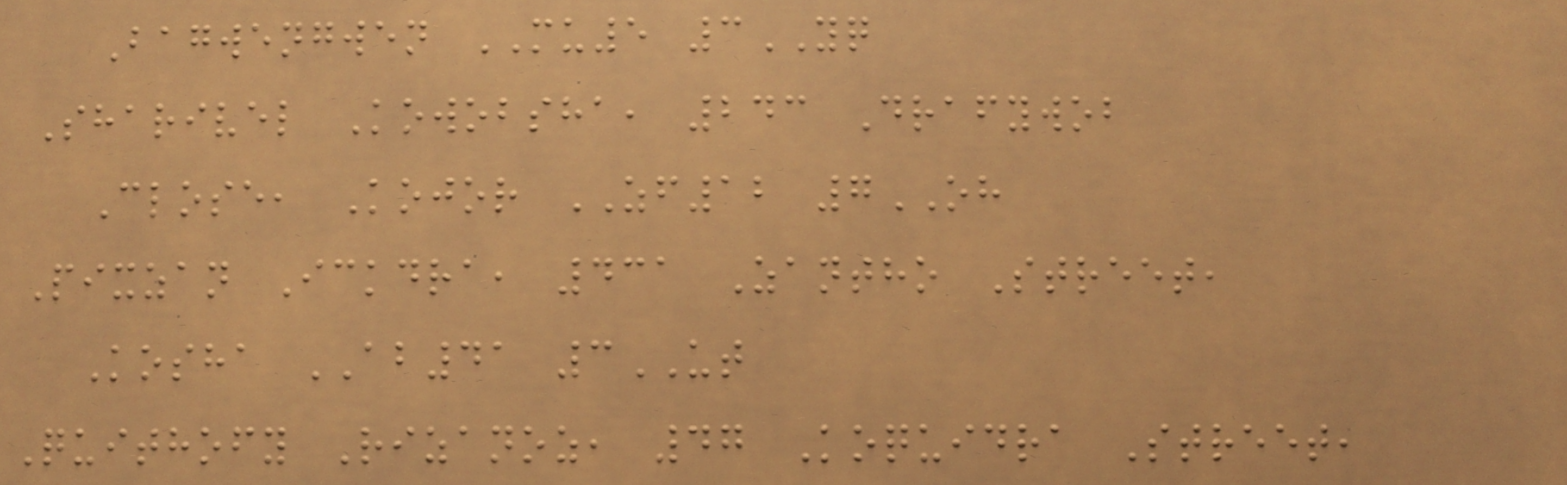Bagwengwen MU5 3YQ
Sharivel Kowobsha, 243 Drafywob
Close, Kojor ZF12 7OH
Pixzan Ickdra, 431 Zantho Street,
Kosha AB41 3UT
Quithofy Rizanoz, 47 Koquidra Street,
